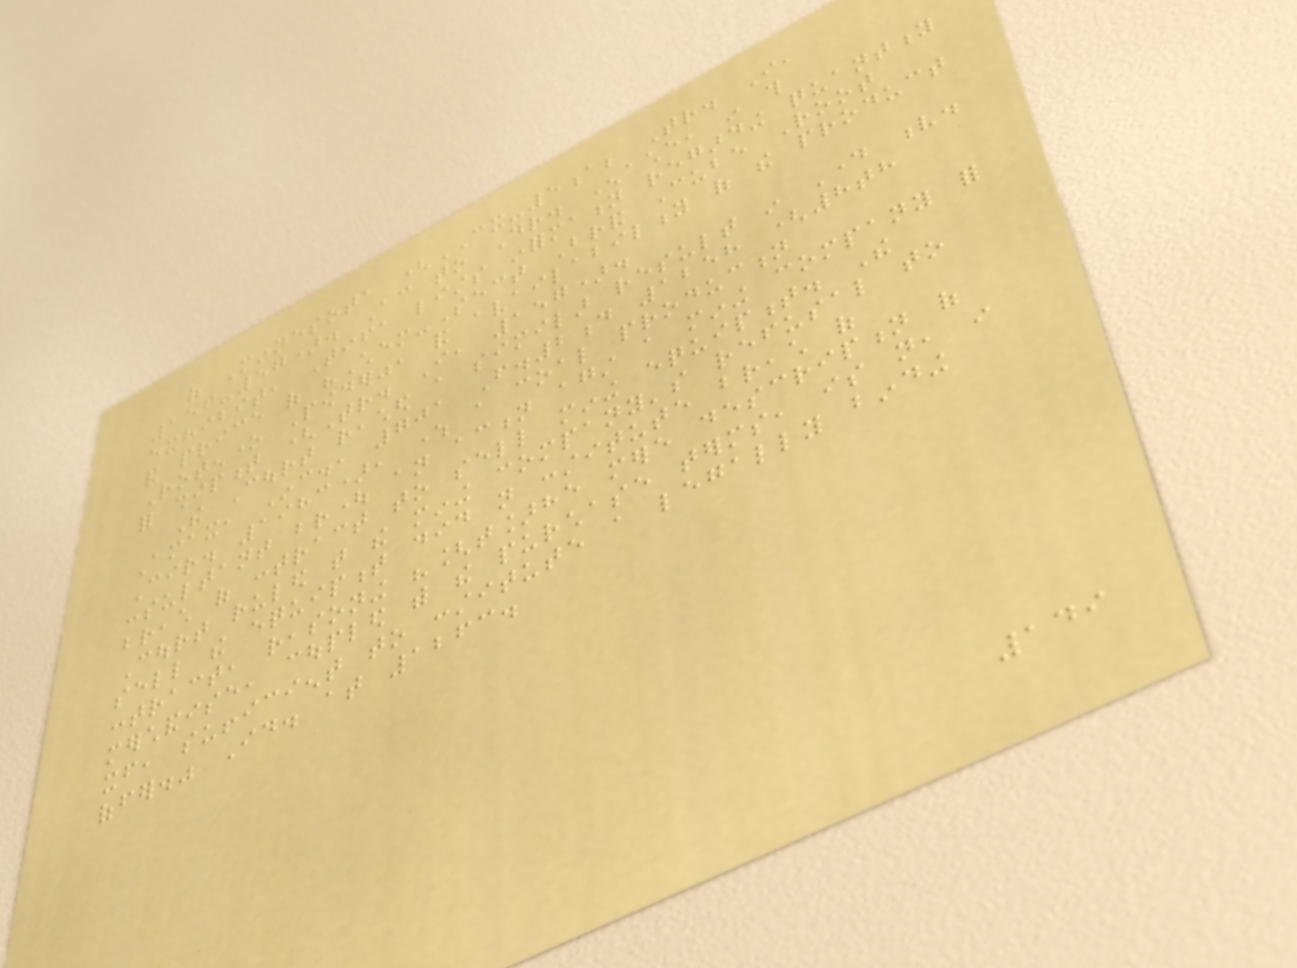of Minnesota (CX-5a; Tr. I,
156-57). According to Dr. Enache, in this
exhibit, Tifa lists information regarding quantity
and price of "Chem-Sect Brand Cube Root
Rotenone Powder", and availability of the product
for shipment (Tr. I, 157).
The Court reached a similar result in Day v.
Amax, Inc., 701 F.2d 1258 (8th
Cir. 1983), where a coal production
consultant brought an action against a mining company for
breach of contract to sell mining equipment. The
Court ruled that the mining company's refusal to
sell the equipment did not constitute breach of
contract, reasoning "[t]he mere description of
merchandise, coupled with the purchase terms, is not, in
itself, sufficient to constitute a legally binding
offer." Id. at 1263.
149
